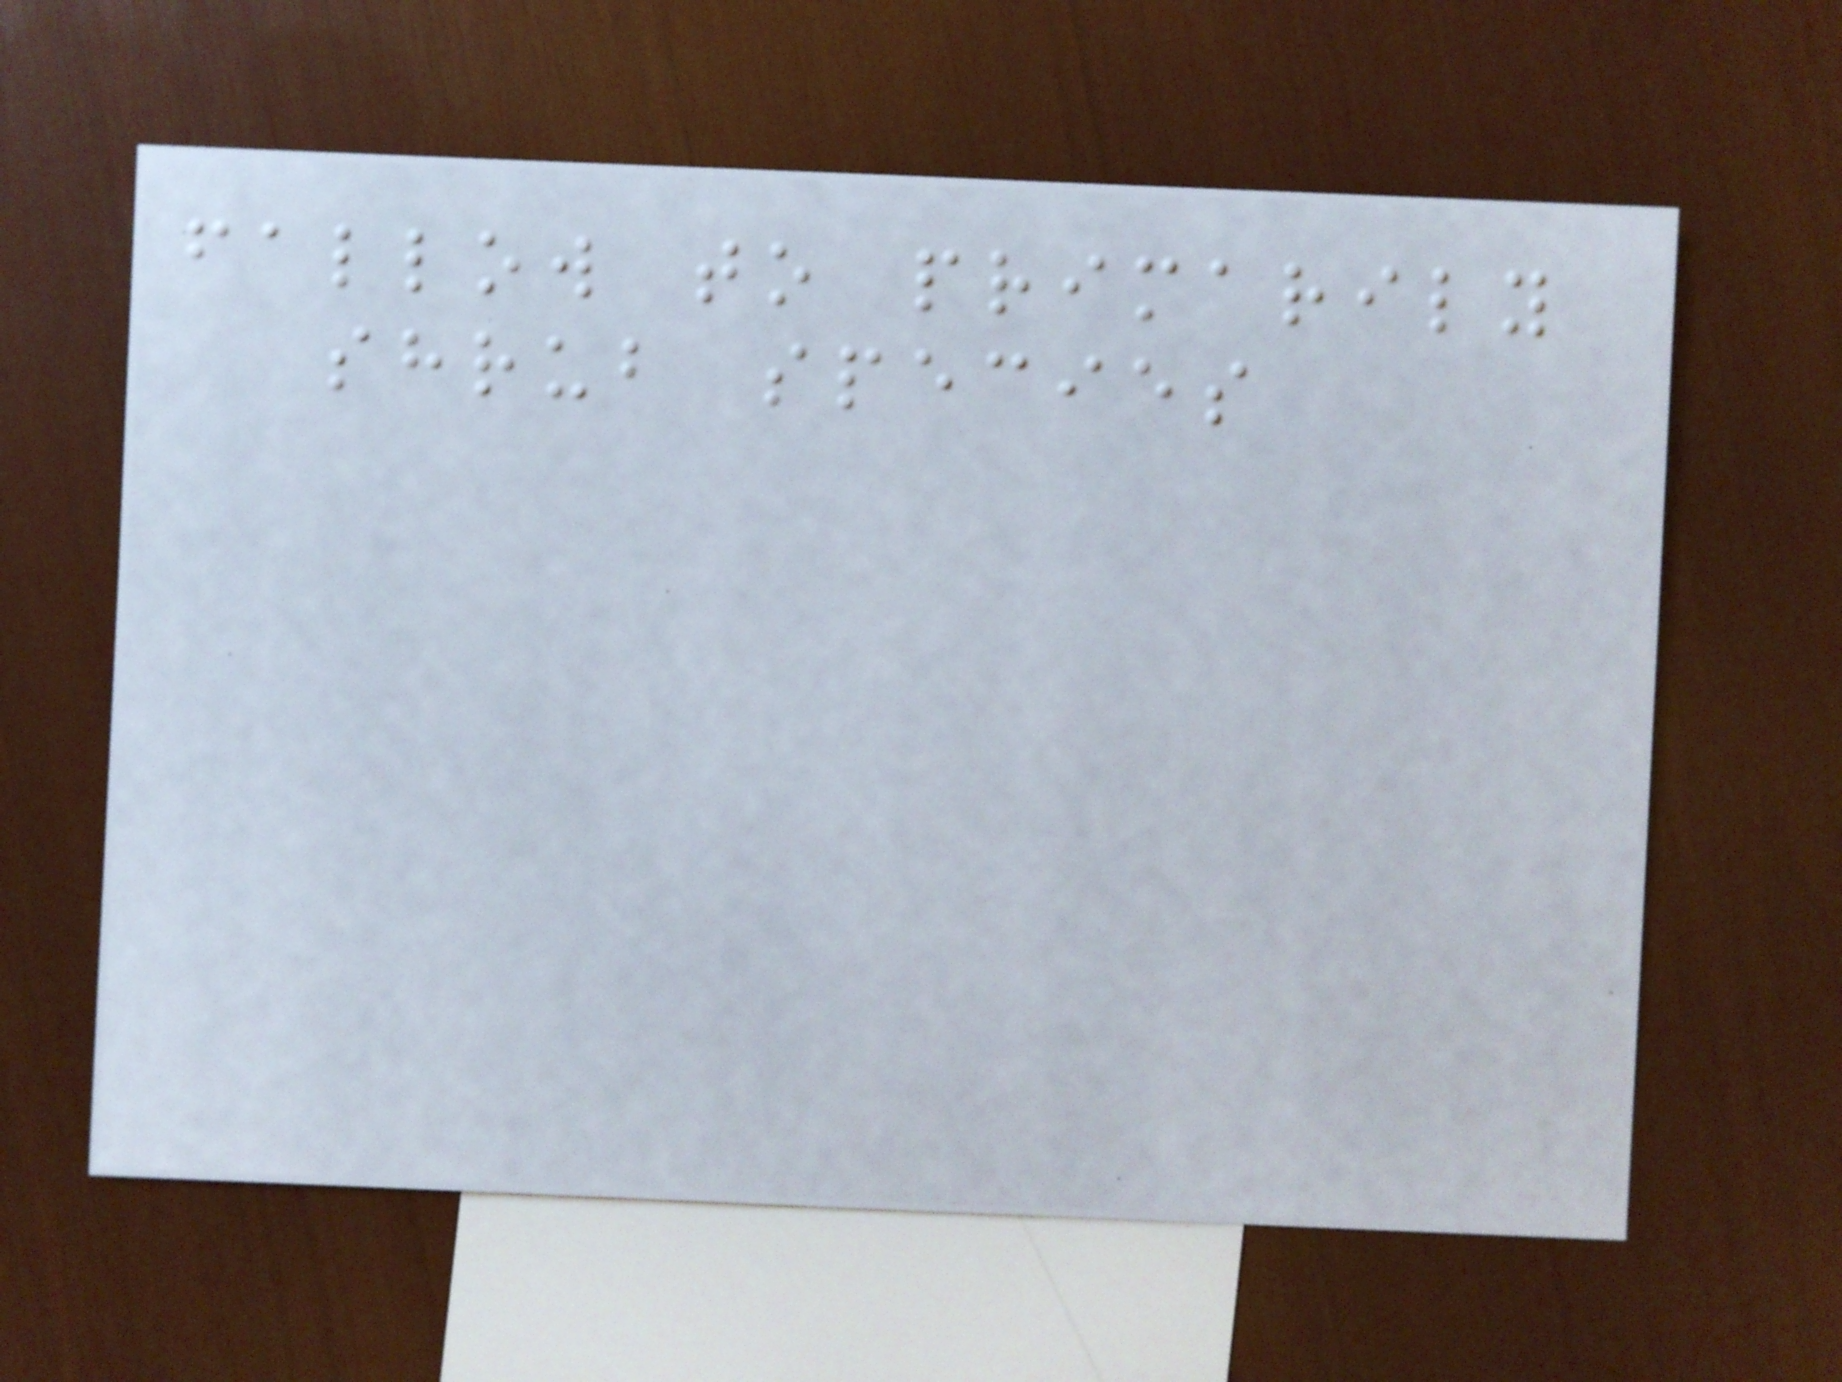fallow to primarily
shrub species
